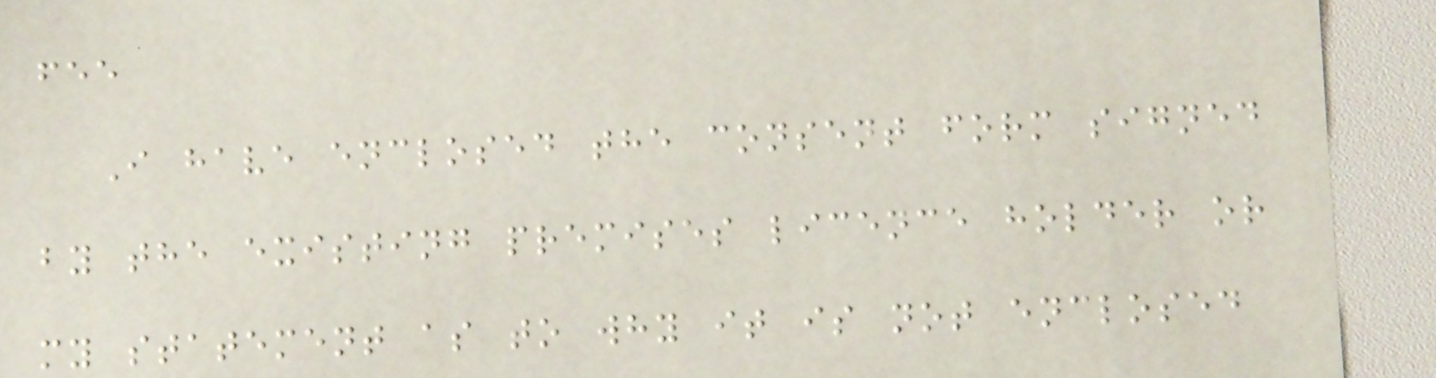fee
I have enclosed the consent form signed
by the existing premises licence holder or
my statement as to why it is not enclosed
